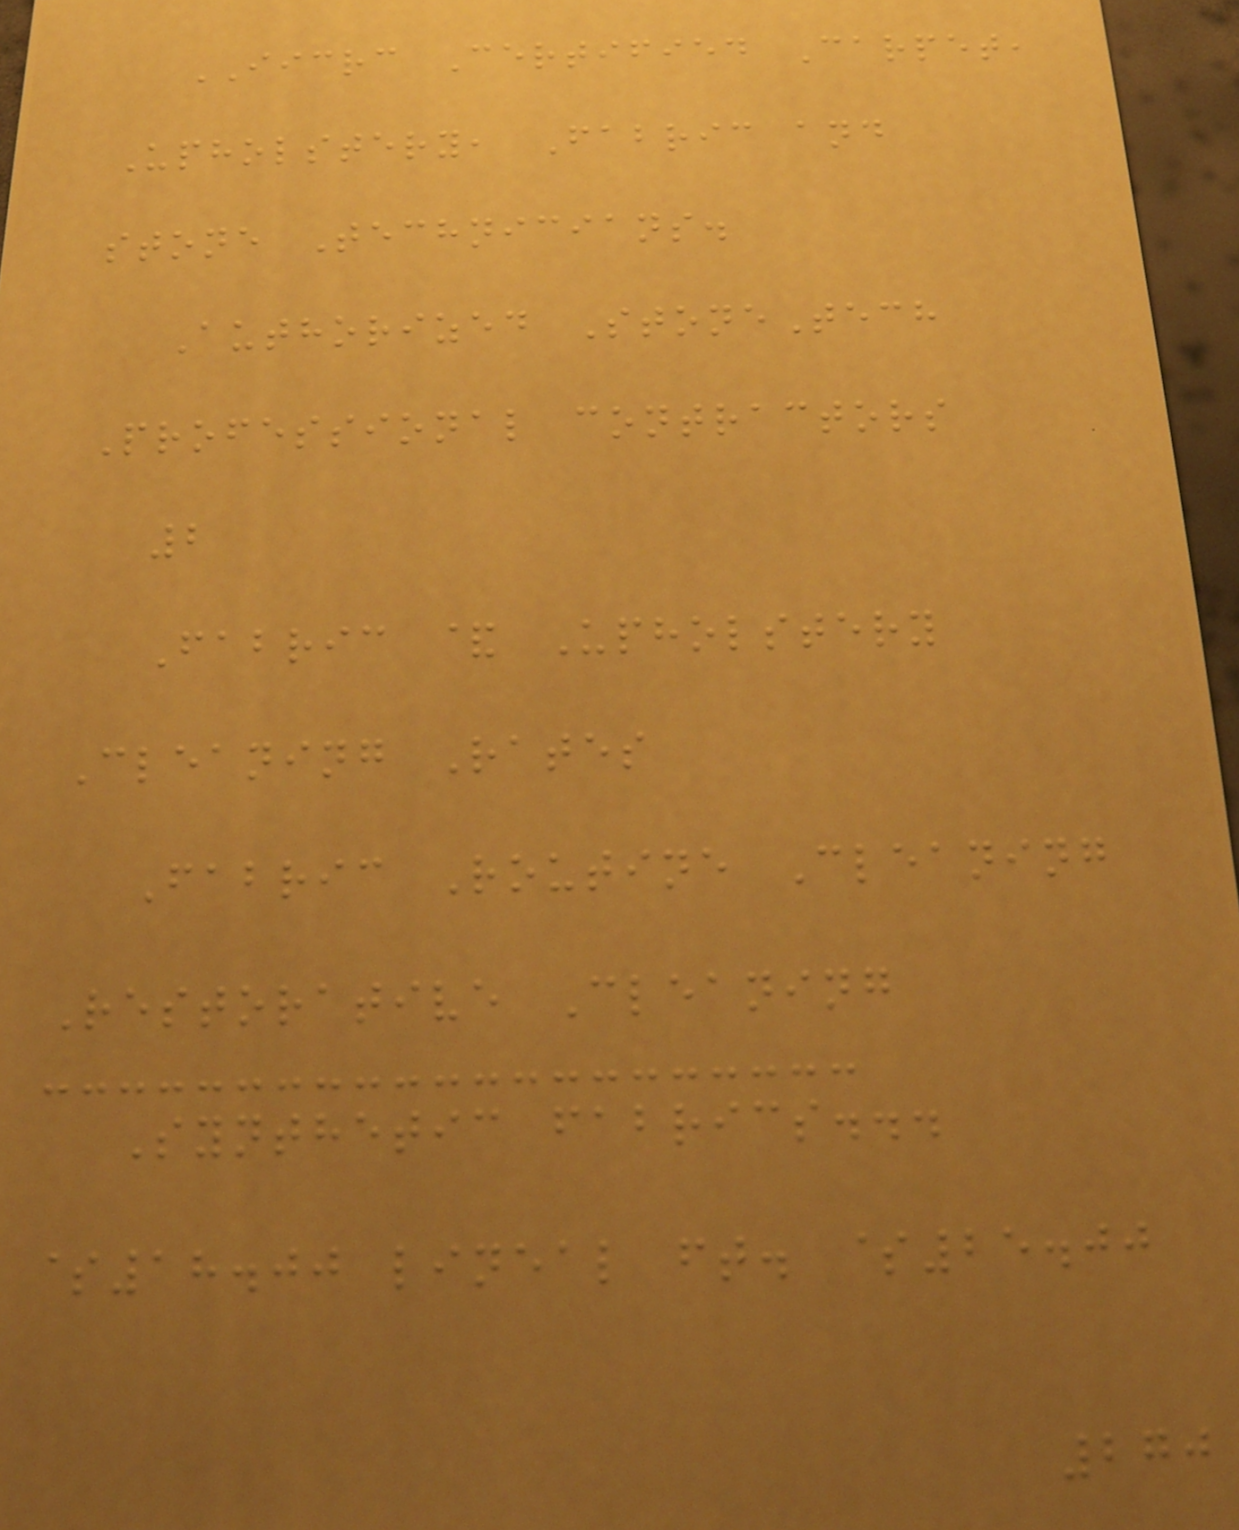IICRC Certified Carpet,
Upholstery, Fabric and
stone Technicians.
Authorized StoneTech
Professional contractors
2
Fabric & Upholstery
Cleaning Rates
Fabric Routine Cleaning
Restorative Cleaning
Synthetic fabrics...
$18.00 lineal ft. $25.00
270
